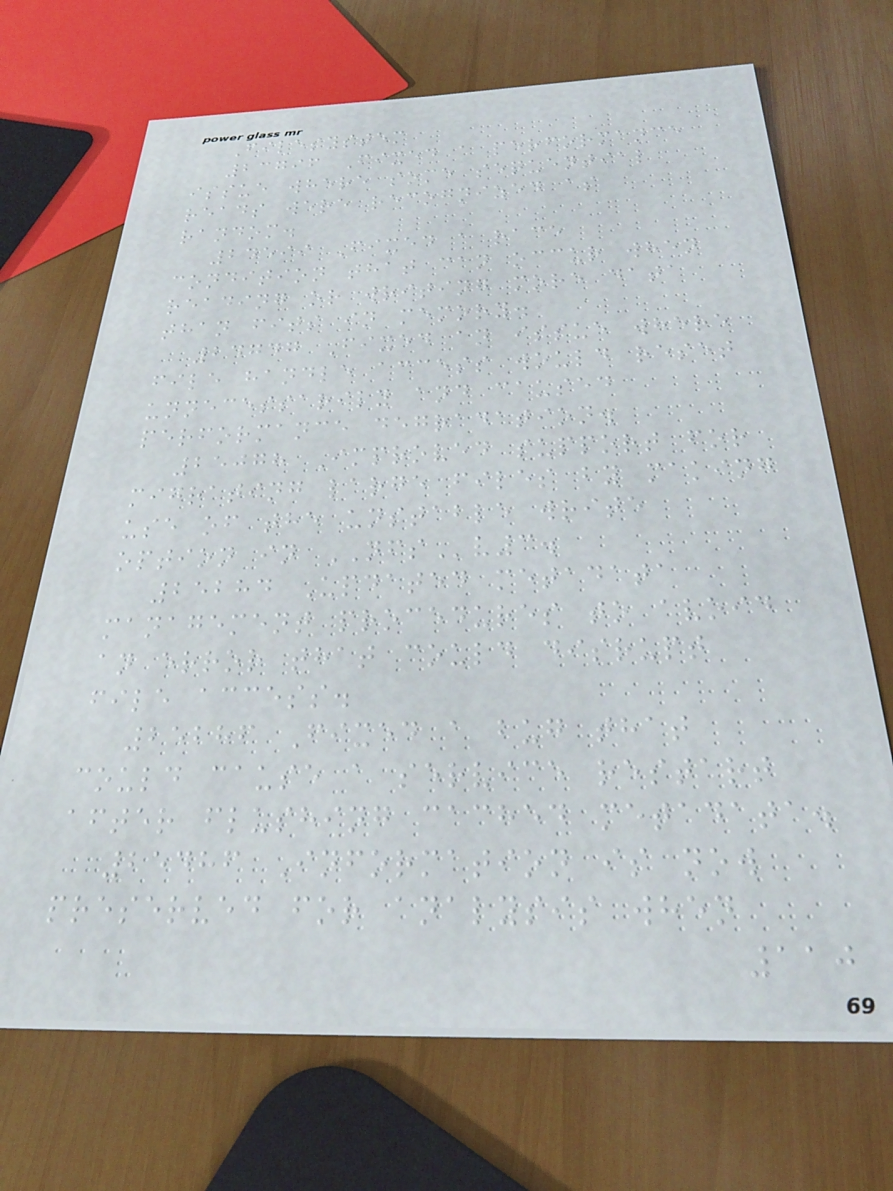Filesystem
23796 Fixed a performance
issue where some sequential
reads were recognized as
random.
24599 Fixed a race
condition that can occur when
reading or writing more data
than fits in memory.
24747 Fixed an issue where
file handle access would reset
unnecessarily and caused
performance degradation.
25078 Improved support for
migrating large files by making
use of the unstable write
option in NFSv3.
25284 Updated metadata
management procedures to avoid
an error that could disrupt
file access.
25286 Fixed a bug that
could cause a service restart
after flushing cached metadata.
25486 Information is now
preserved for analysis when
110
